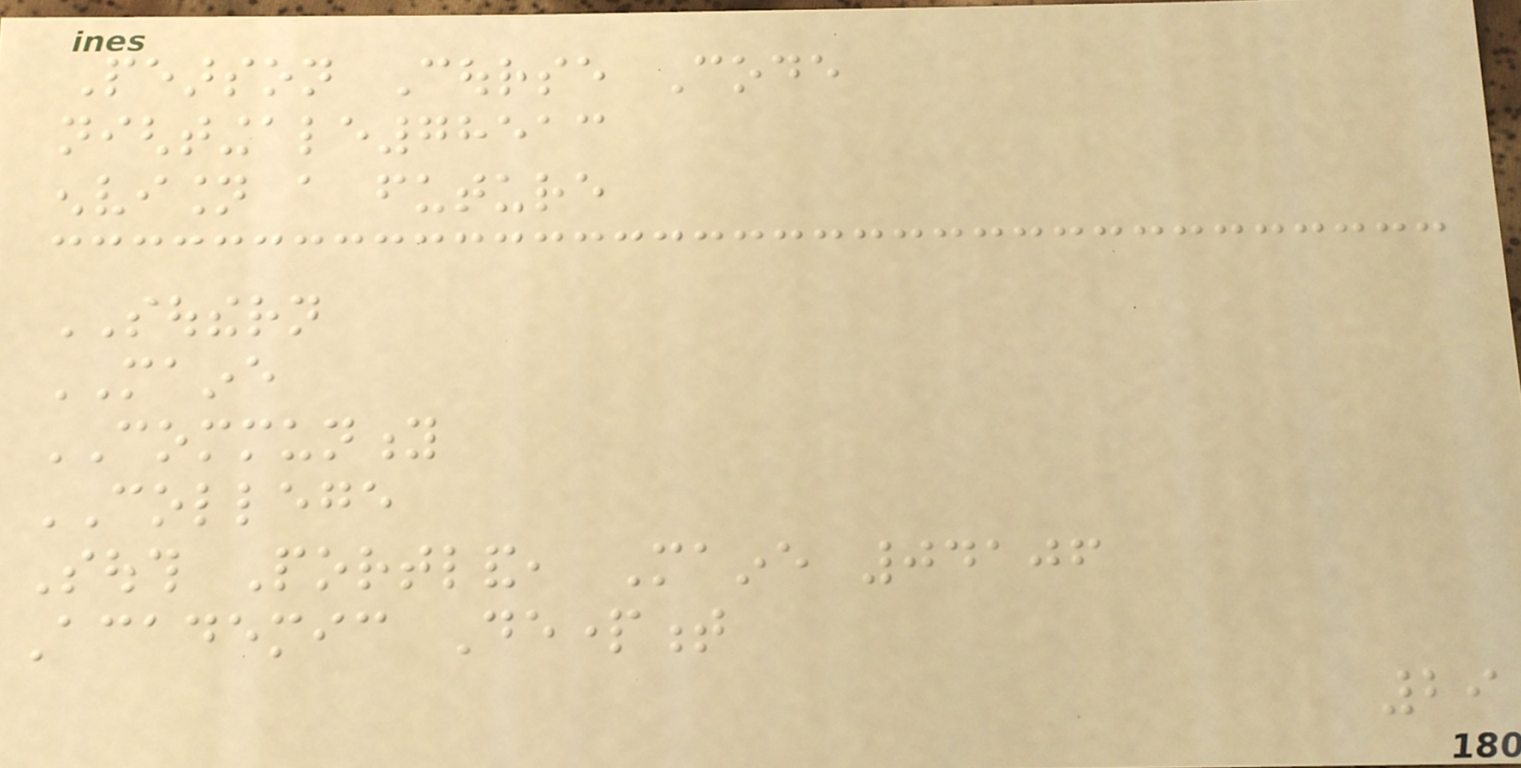Pearson Course Code
nightingale78513
envision a future
SOUTHERN
MAINE
COMMUNITY
COLLEGE
South Portland, Maine 04106
Academic Department
29
